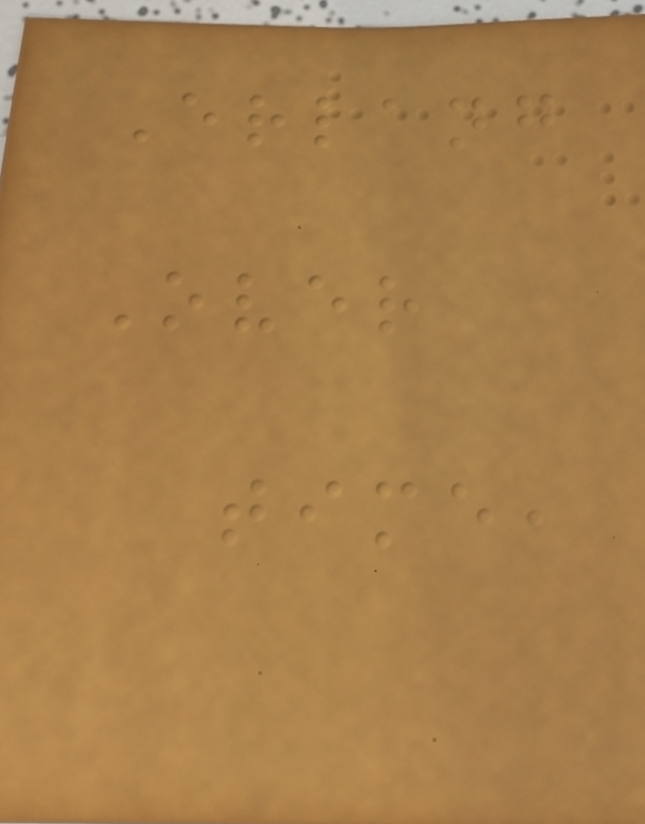Erlang
Over
time,
